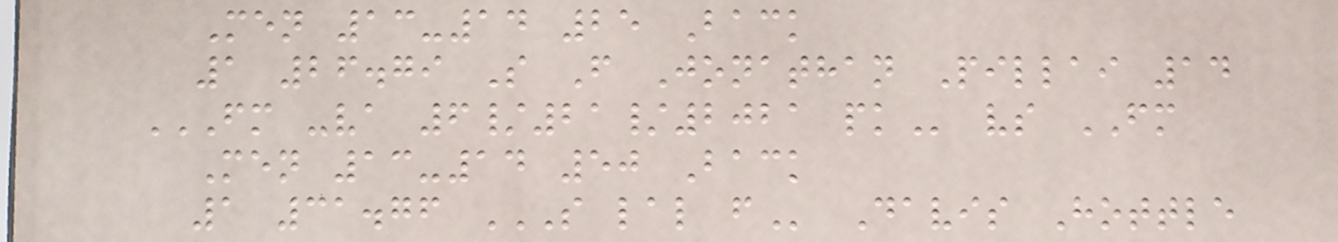Men 13-14 25 Back
1 26.79 S F Jonathan Pillai 14
FM -VA 6/21/2021 PK vs FM
Men 13-14 50 Back
1 31.76 S LAL F Davis Hottle
